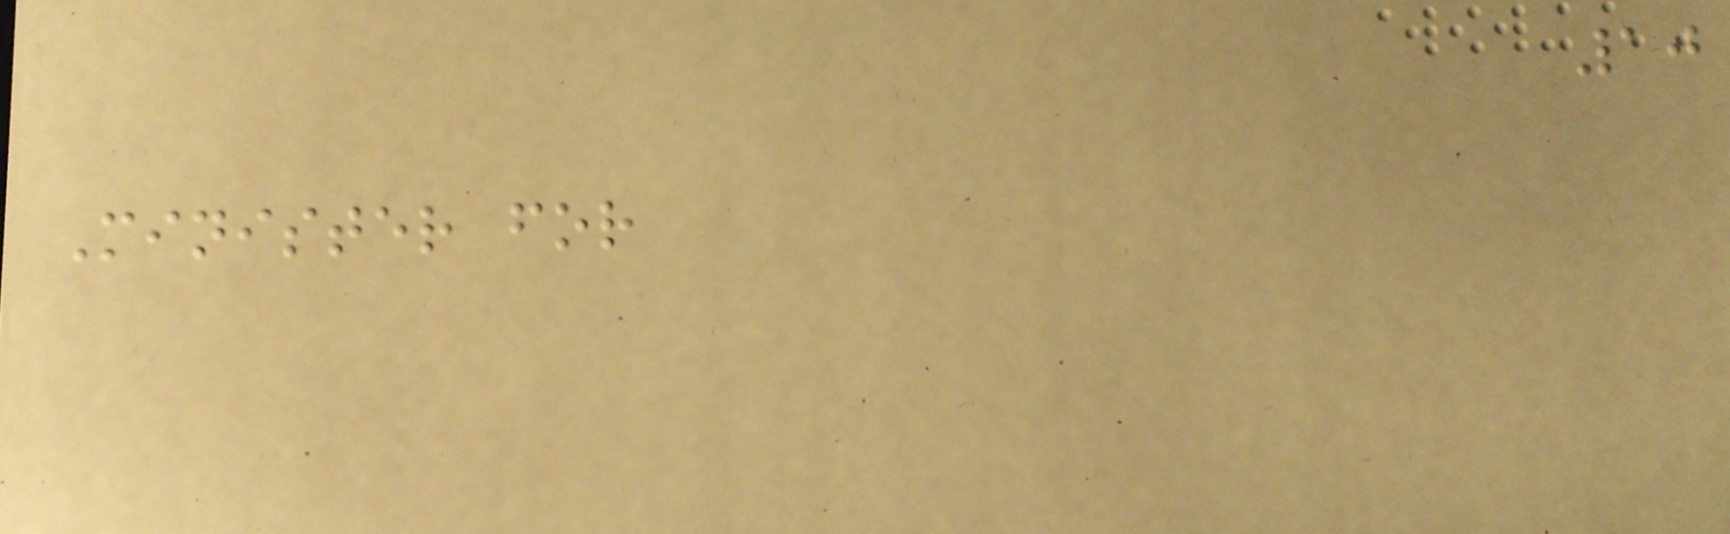10
Minister for
